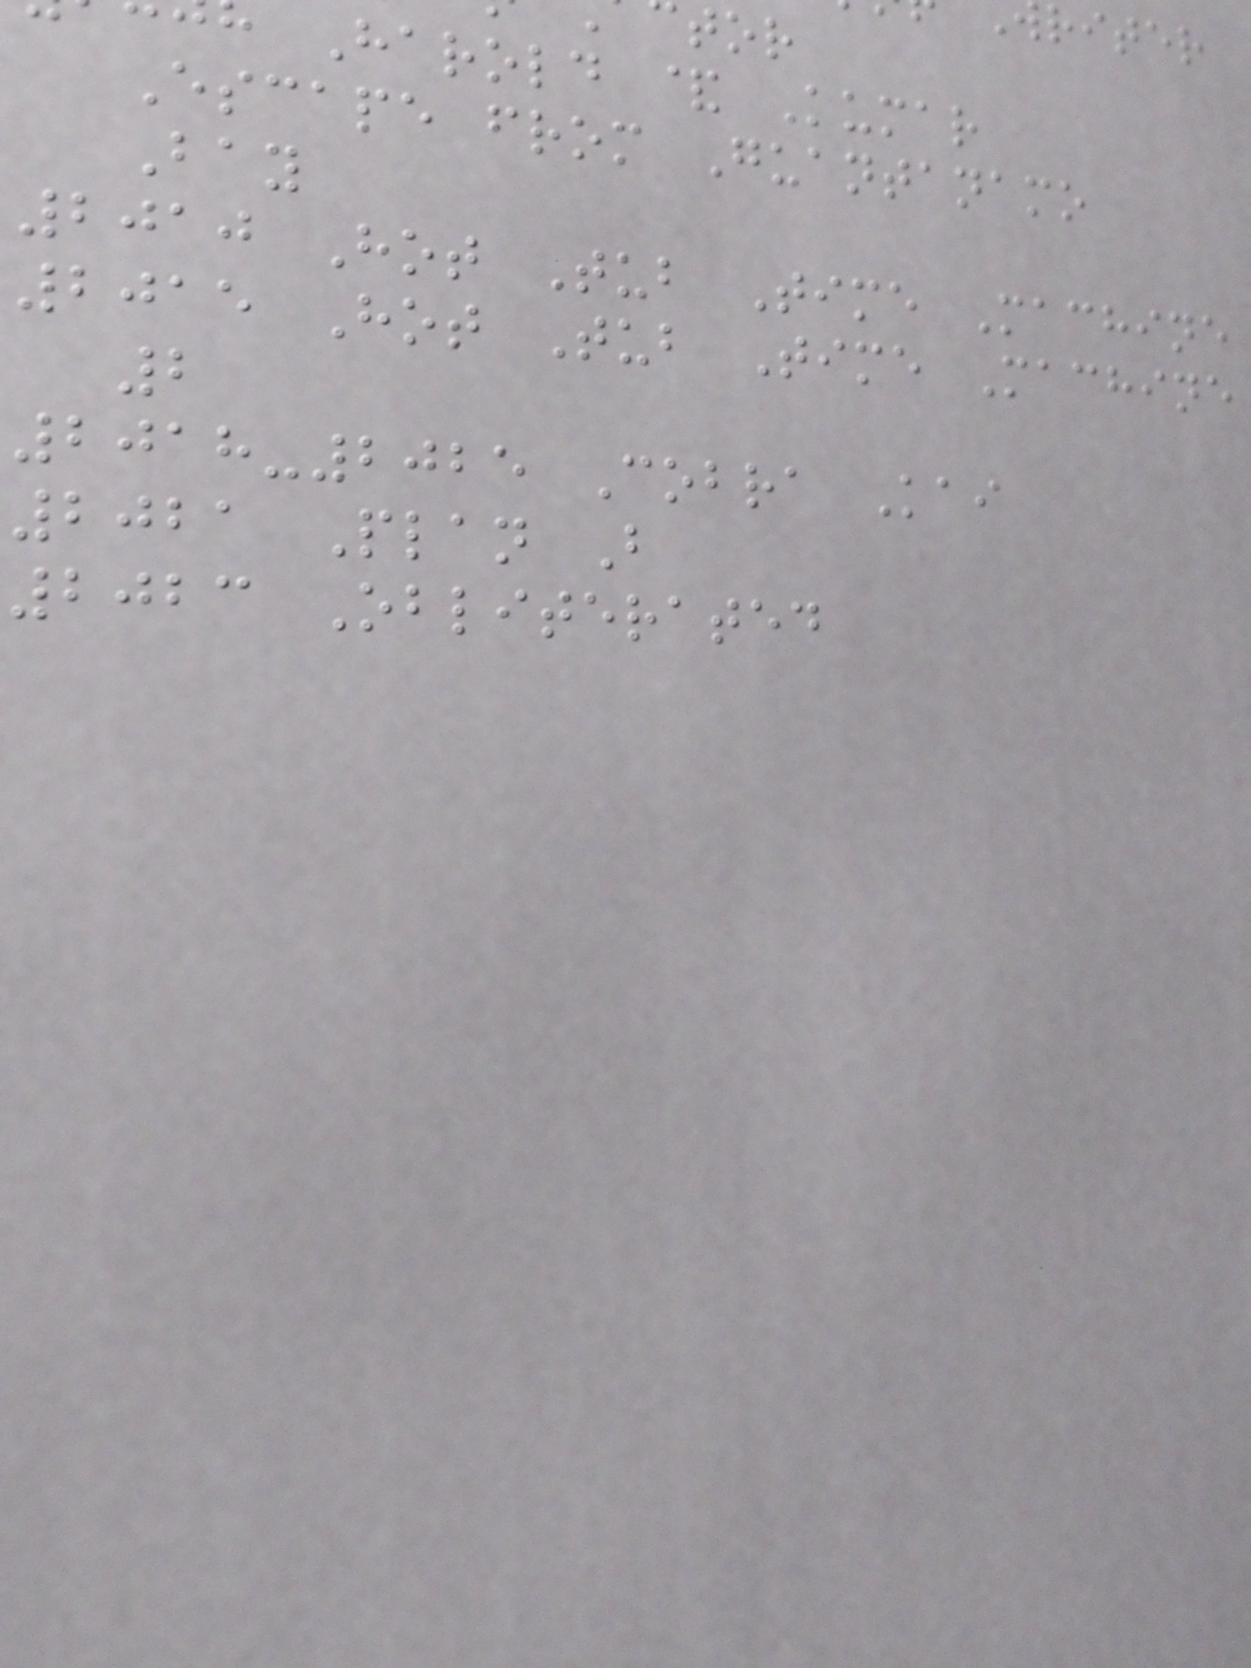Harold & Kumar
Escape from Guantanamo
Bay
2010 Hot Tub Time Machine
2015 Hot Tub Time Machine
2
2018-2025 Cobra Kai
2021 Plan B
2023 Obliterated
